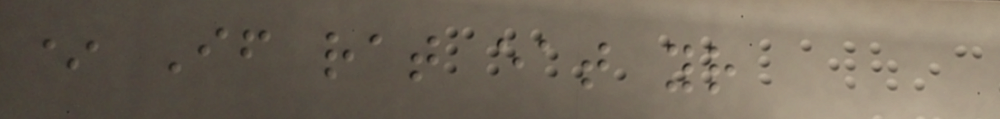* If rat eat your
